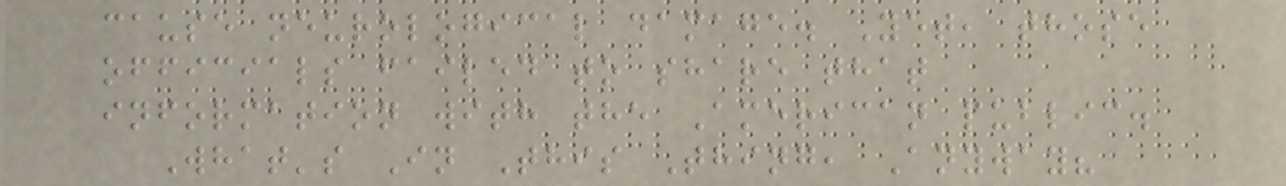cause neurological damage. Yet, those
officials failed to share that
information with the American public.
What's In This Thing, Anyway?
